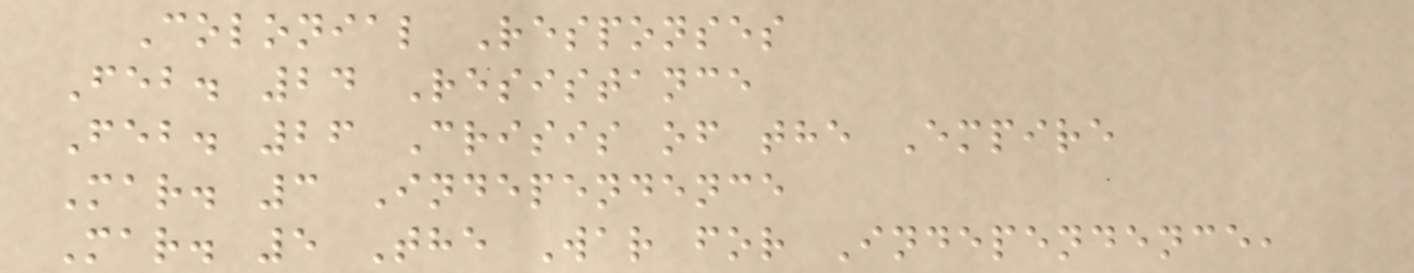Colonial Responses
Feb. 24 Resistance
Feb. 26 Crisis of the Empire
Mar. 3 Independence
Mar. 5 The War for Independence,
